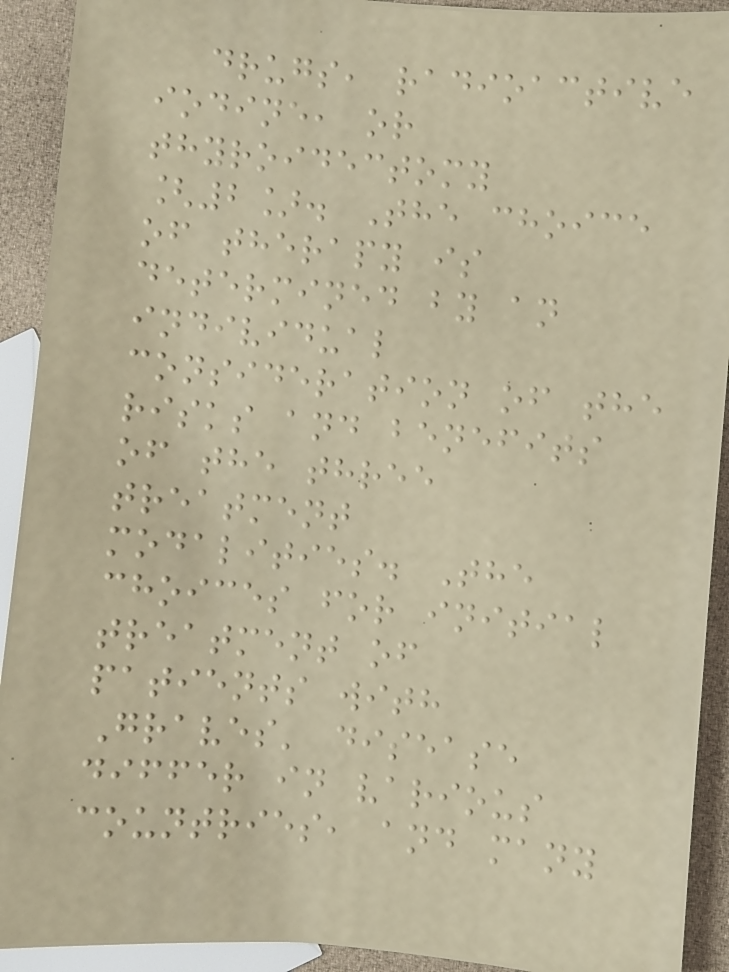drugs, radioactive
iodine, or
thyroidectomy
[2]. The choice
of therapy is
determined by an
individual
consideration of the
risks and benefits
of the three
treatment
modalities. The
choices for initial
treatment of
patients with
Graves' disease
differ in various
countries, and many
